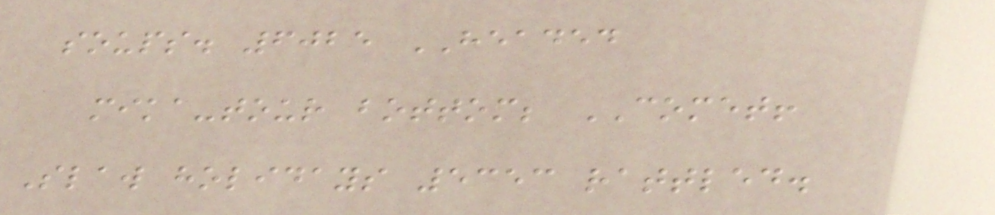soups. 6025 HEADED
mika-tour bottom; COMET!
Slaw holidays 5353 rattled.
